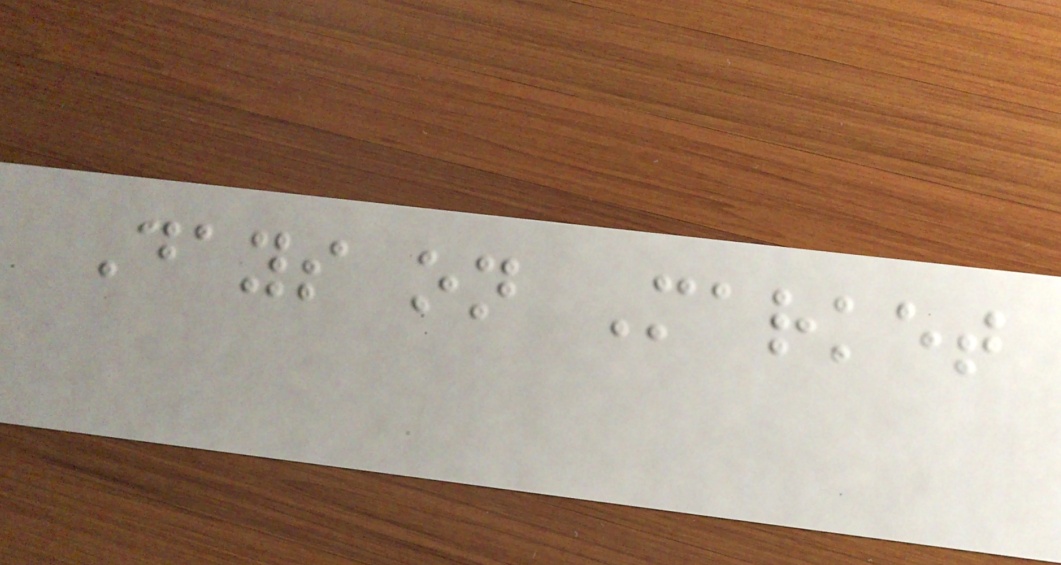Days on Market
